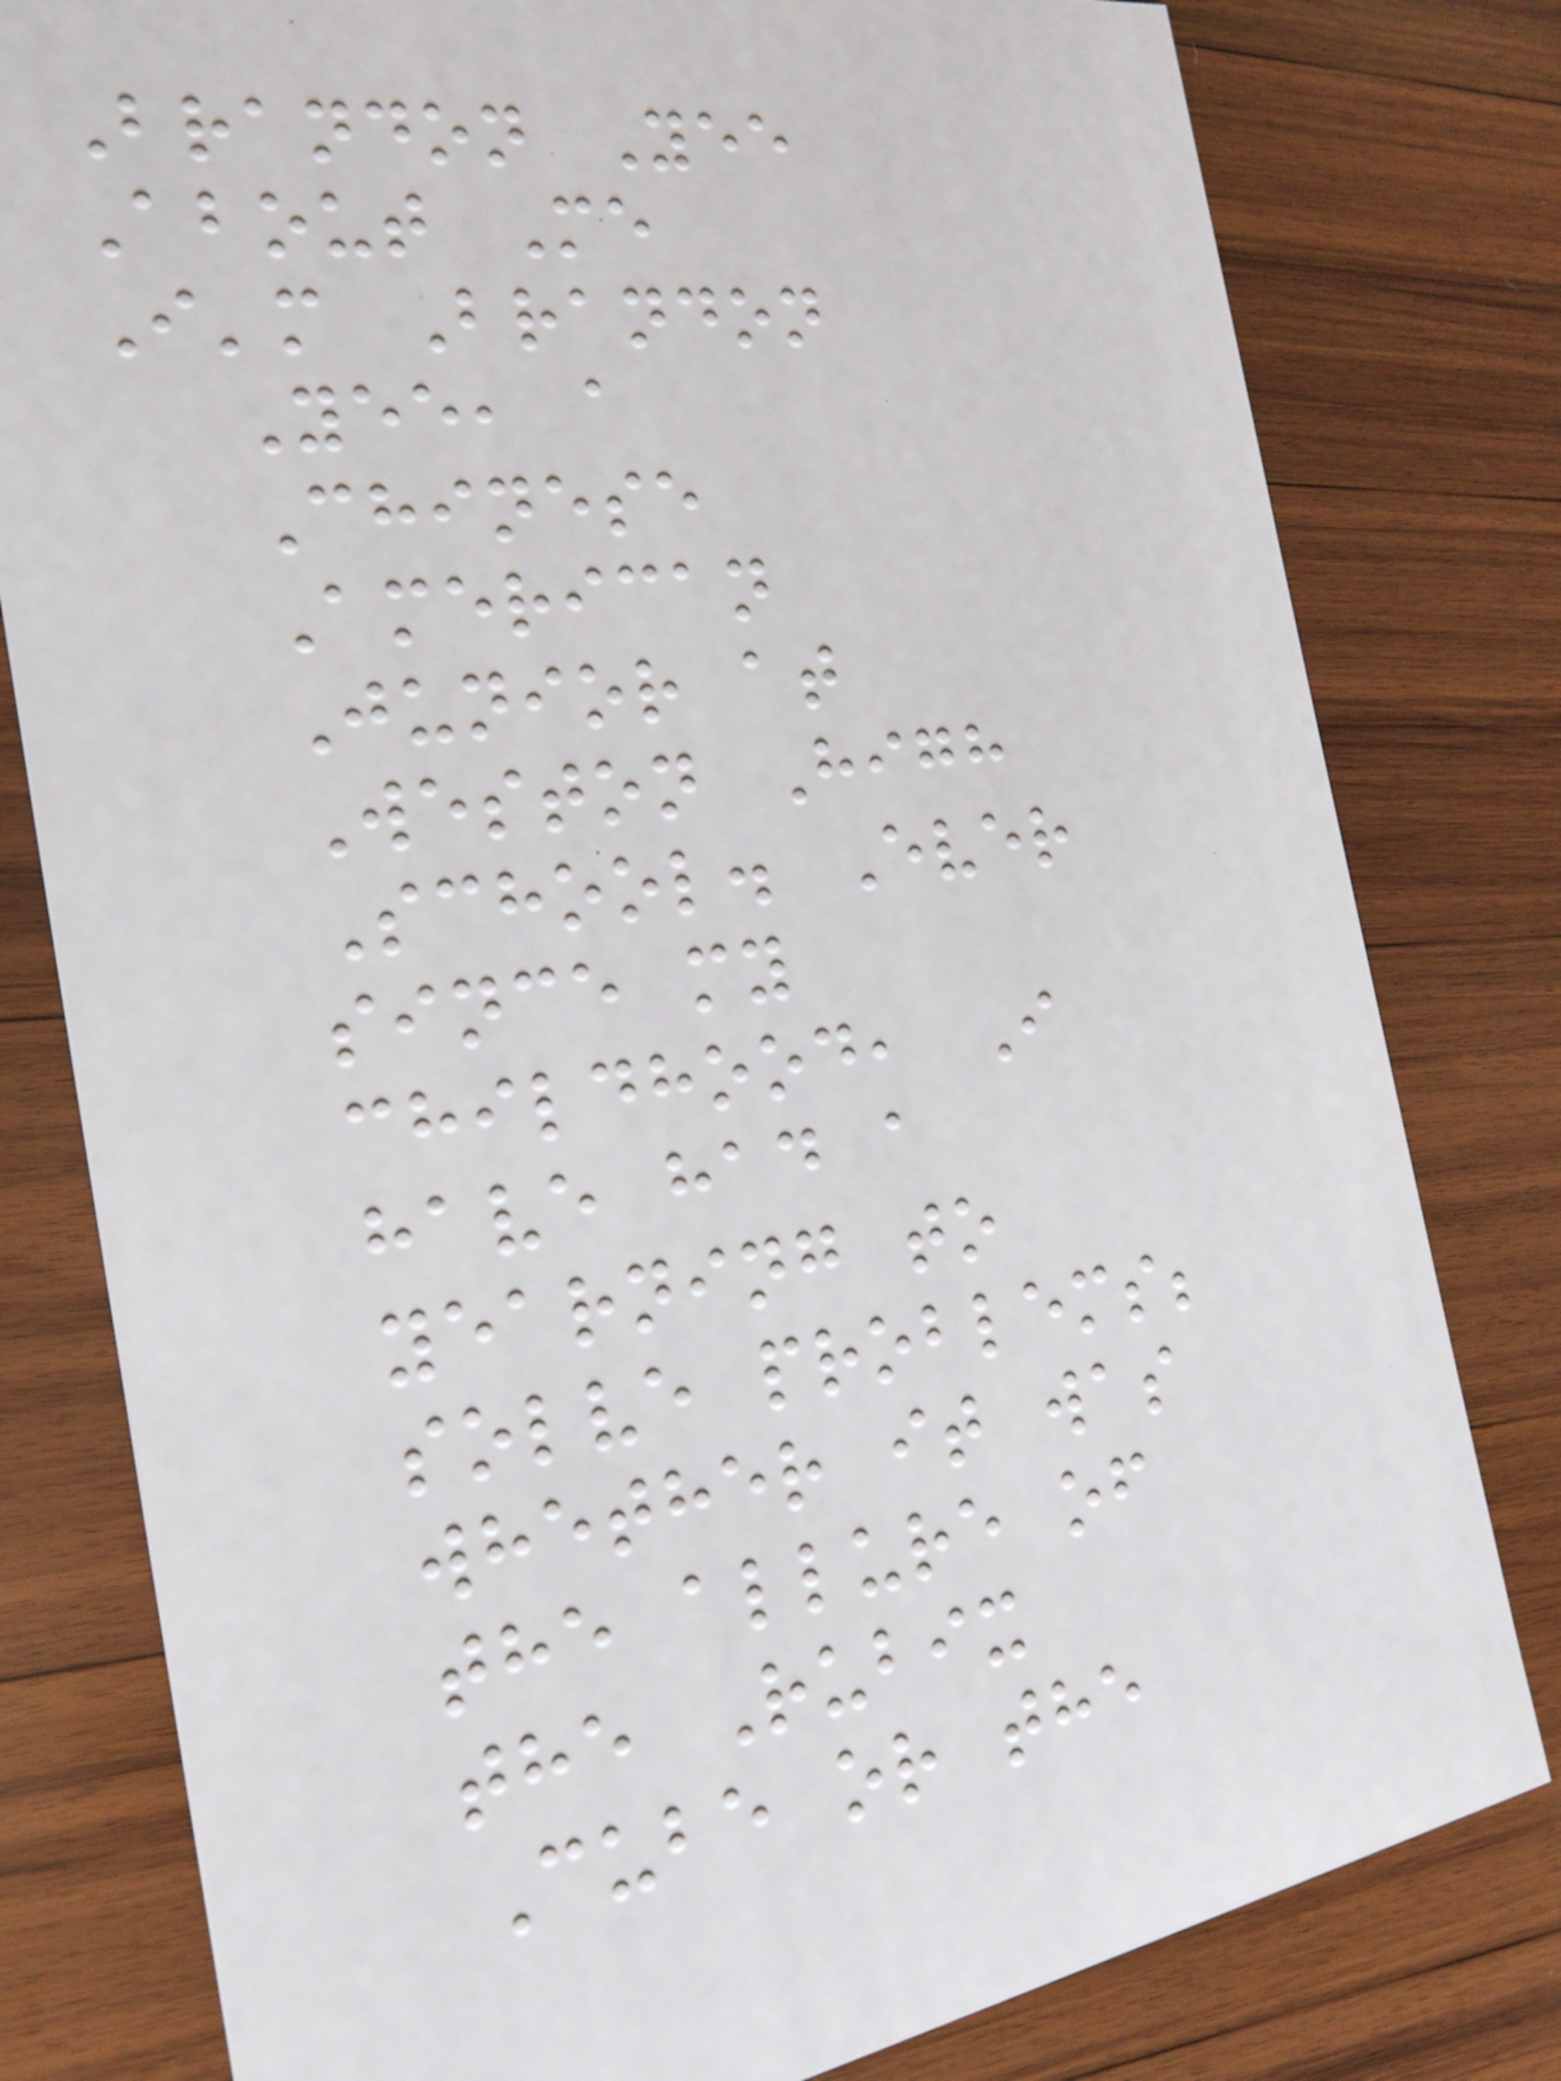Brandon Yee
About Me
I'm Brandon
Yee, a
Chinese
American
Junior at
Weston High
School. Ever
since my
childhood, I
have had a
yearning to
solve problems;
whether it was
the allure of
the Rubix
Cube or the
